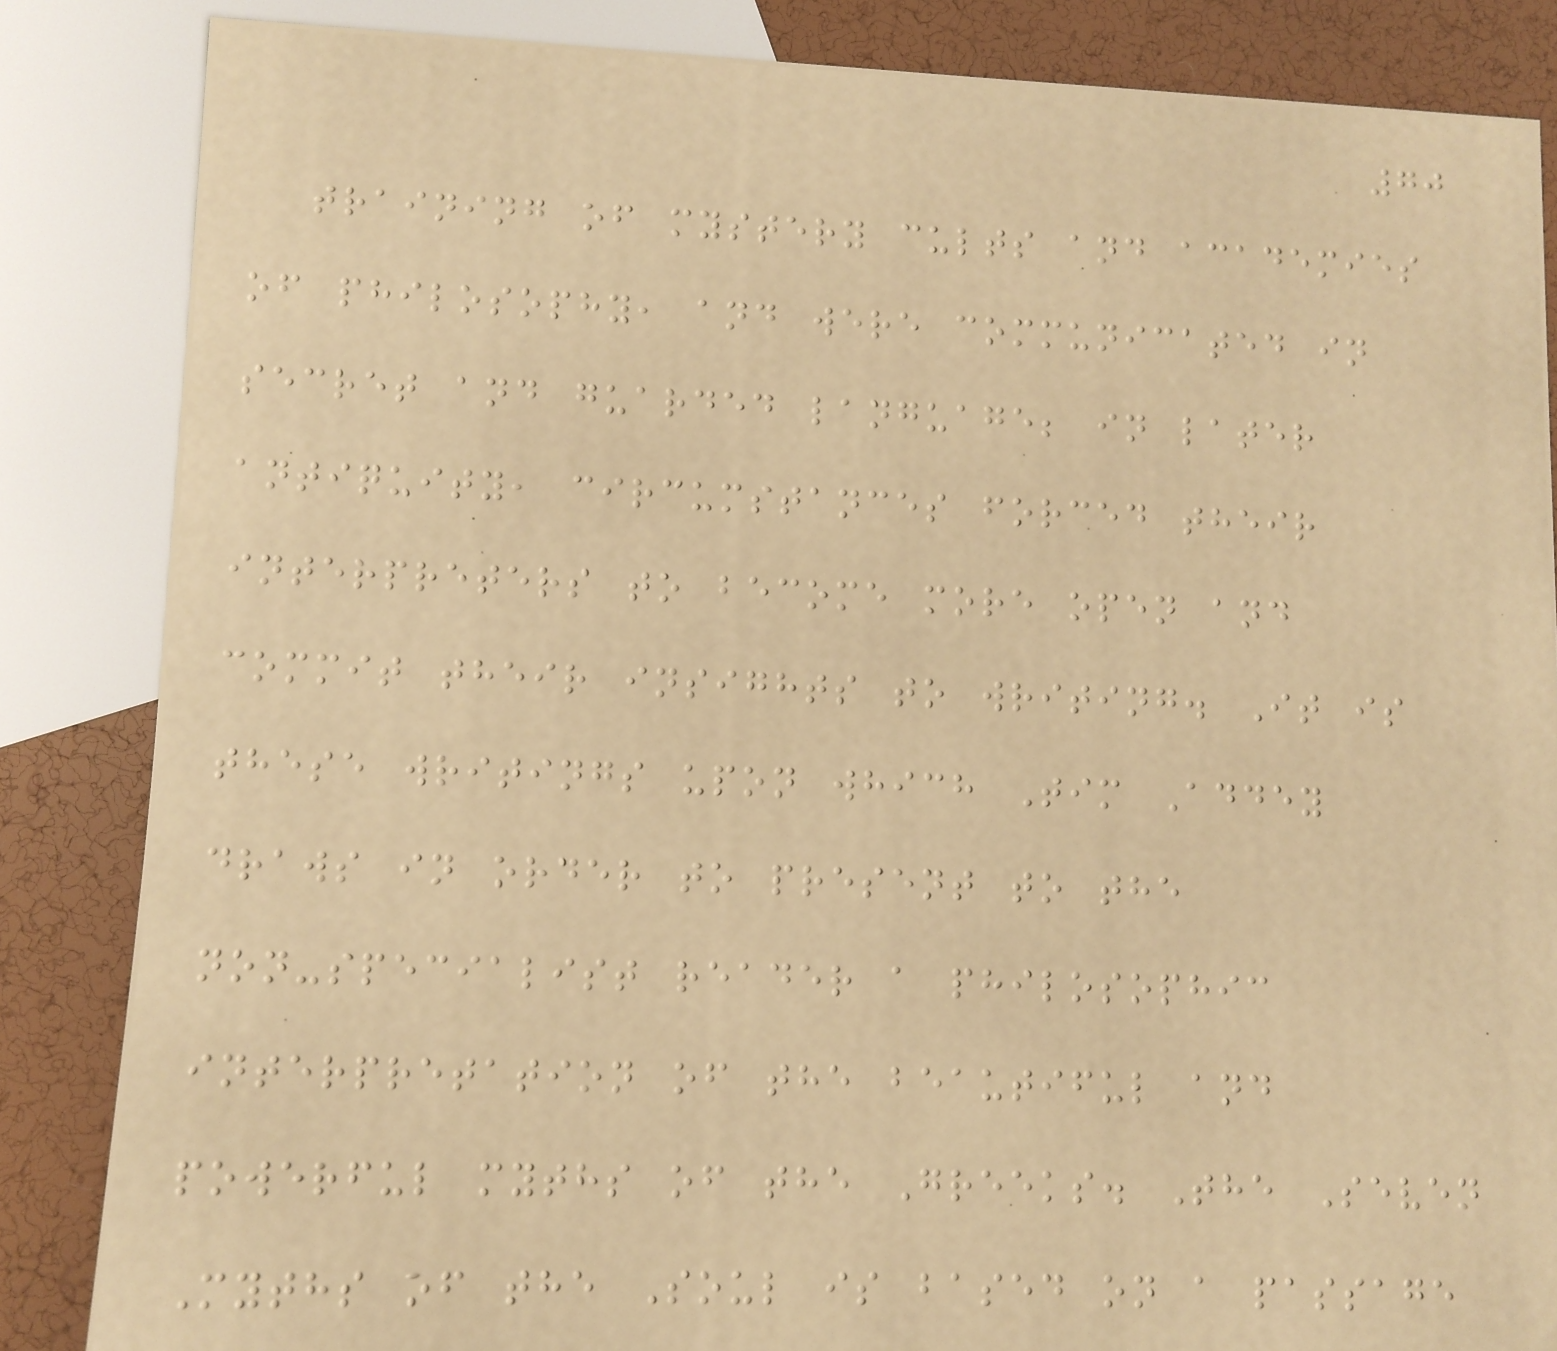70
training of mystery cults and academies
of philosophy, and were communicated in
secret and guarded language; in later
antiquity, circumstances forced their
interpreters to become more open and
commit their insights to writing. It is
these writings upon which Tim Addey
draws in order to present to the
non-specialist reader a philosophic
interpretation of the beautiful and
powerful myths of the Greeks. The Seven
Myths of the Soul is based on a passage
